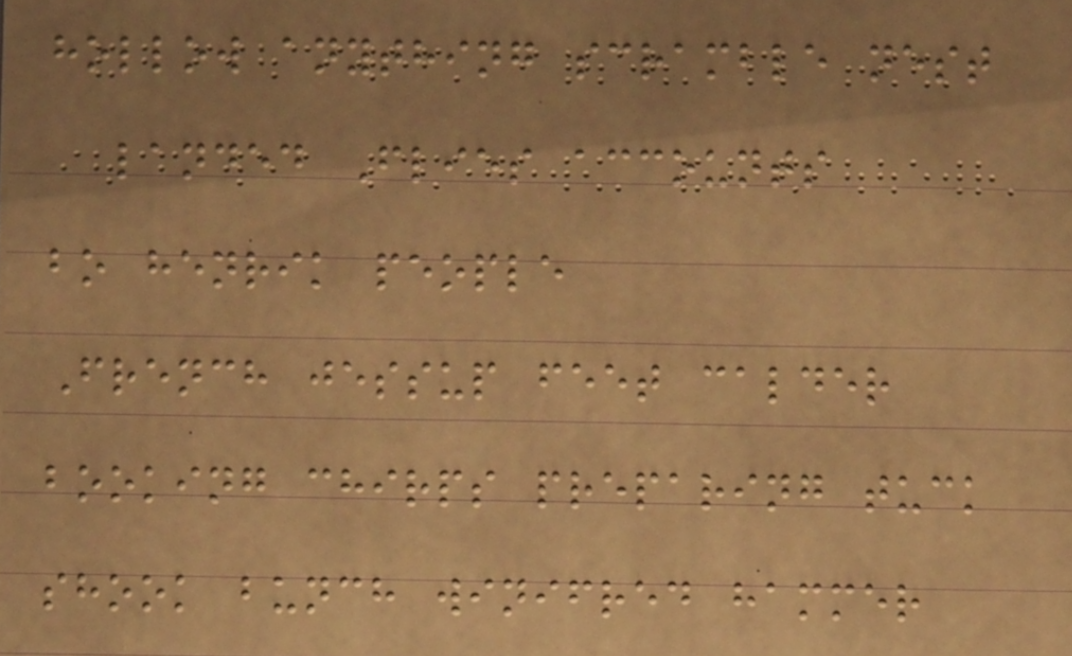hollow anything scramble nest
landed Flies accounts
bo henrik people
French jessup feet calder
booking chirps preparing tuck
shook bunch winifred hammer
